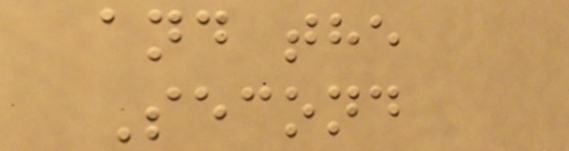and the
Second
